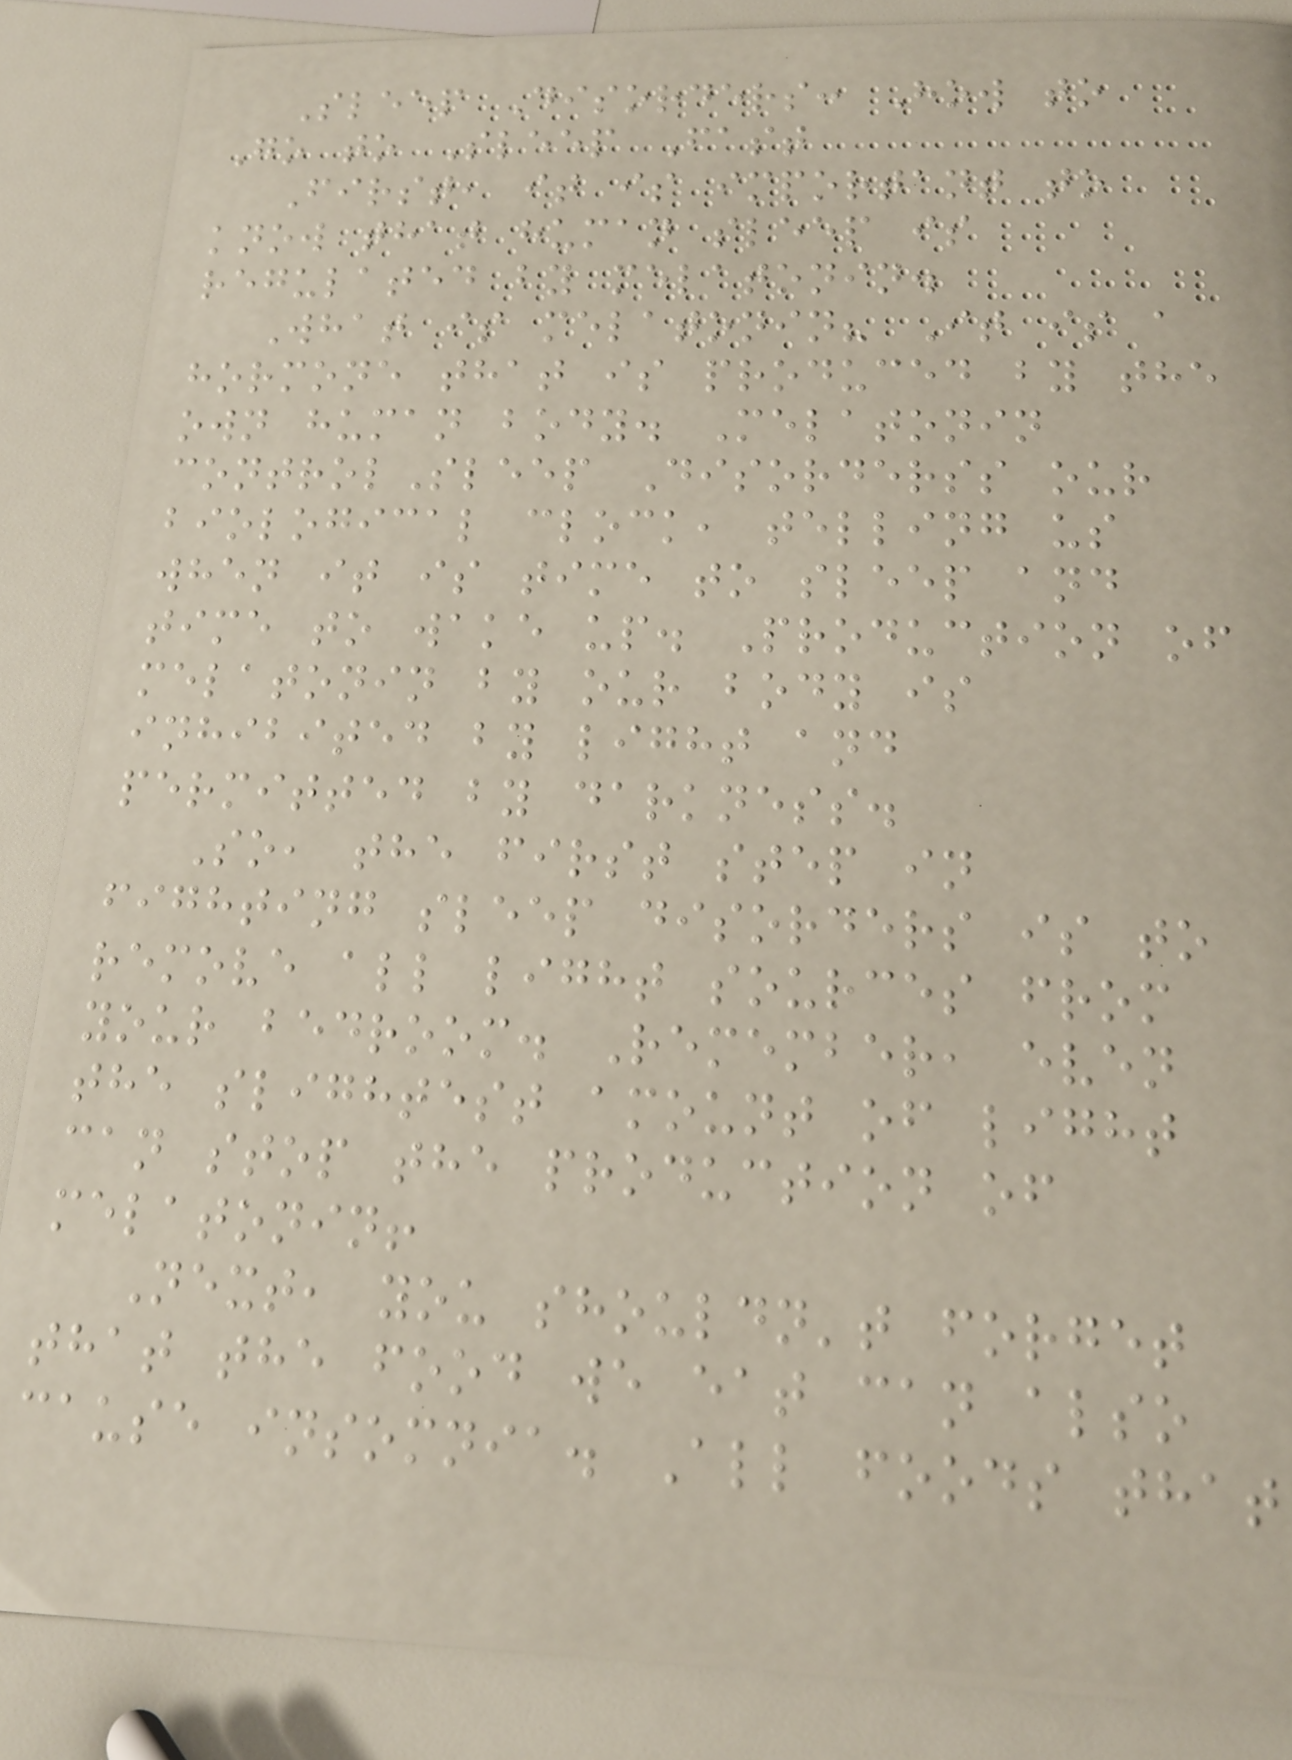Sleep Disorders: How to
Go to Sleep Fast
First, it is important to
know that human sleep is
regulated by melatonin.
What is melatonin? It is a
hormone that is produced by the
own human body. Melatonin
controlSleep Disorderss our
biological clock, telling us
when it is time to sleep and
time to wake up. Production of
melatonin by our body is
inhibited by light and
permitted by darkness.
So, the first step in
fighting sleep disorders is to
remove all light sources from
your bedroom. Remember, even
the slightest amount of light
can stop the production of
melatonin!
Next, you shouldn't forget
that the food we eat can also
cause insomnia. All foods that
